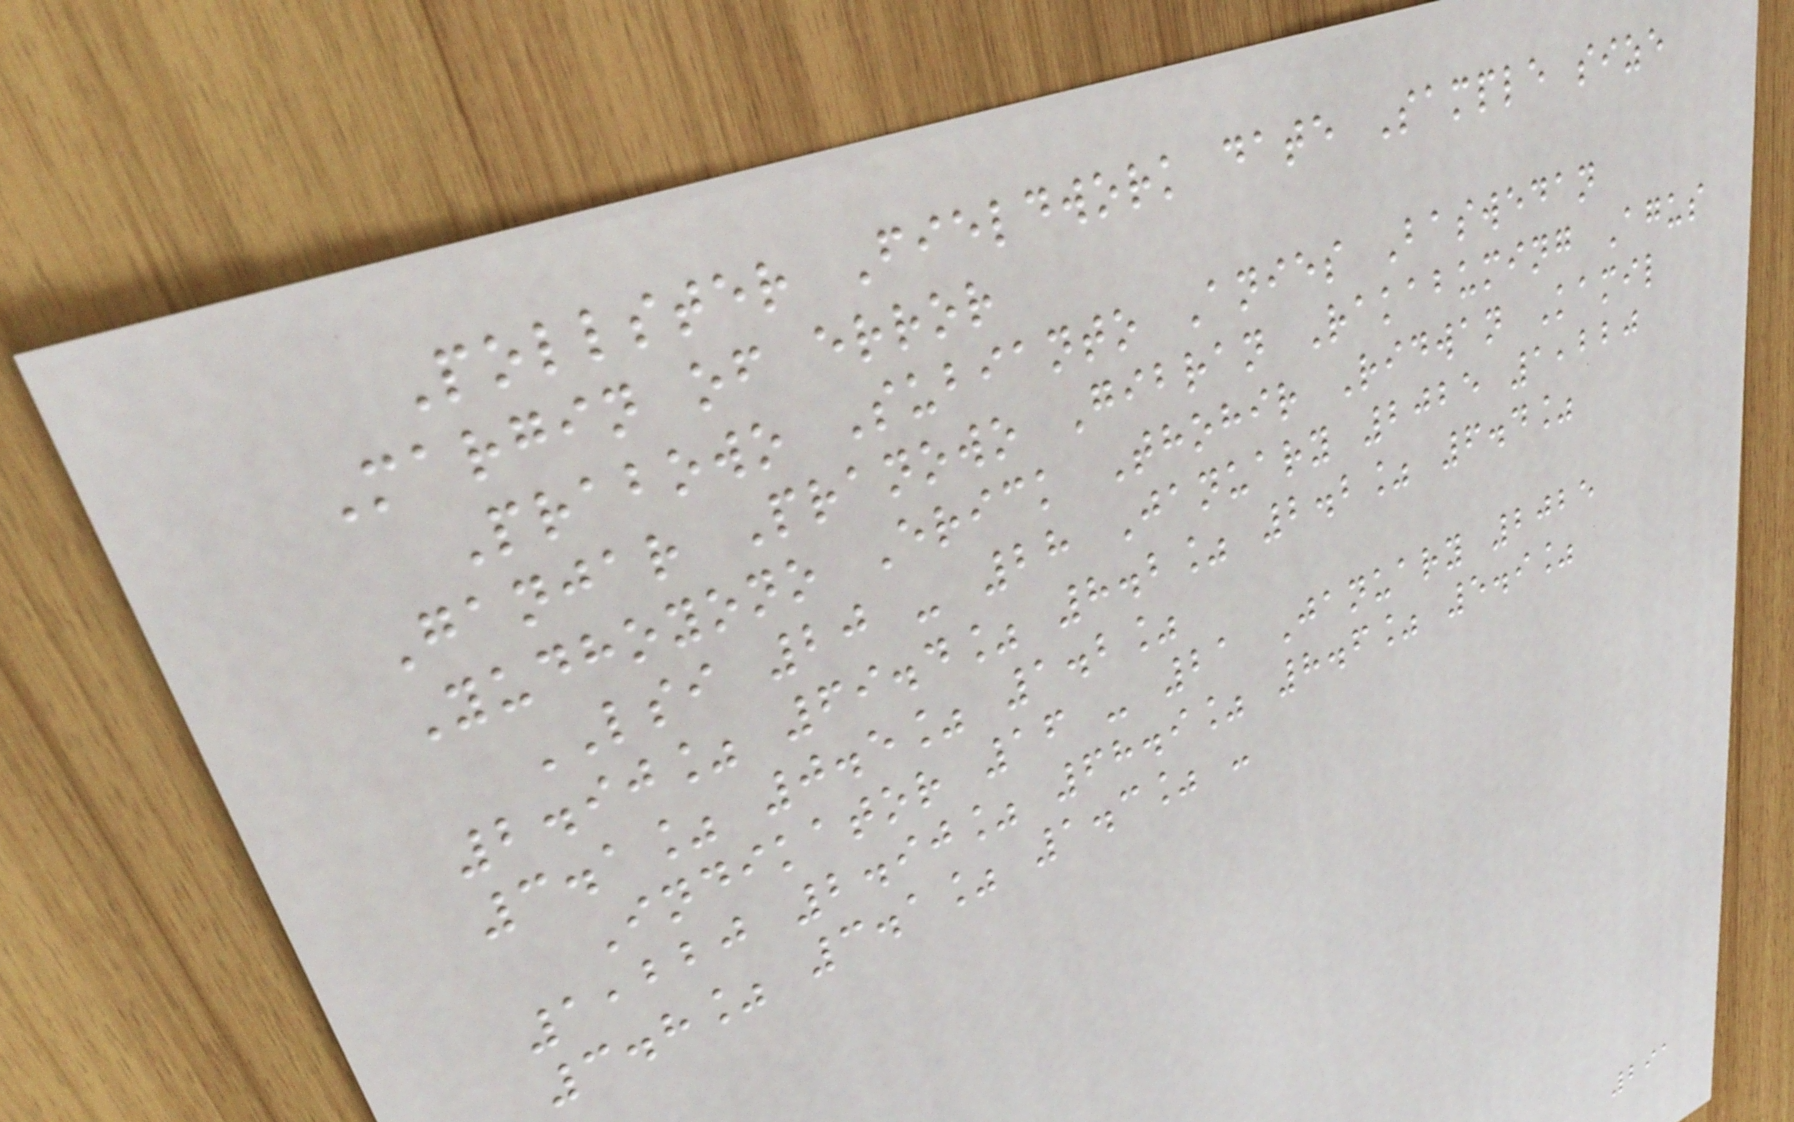Pollster Fieldwork date Sample size
Margin of error
Prabowo Subianto Anies Baswedan
Ganjar Pranowo Gibran Rakabuming Agus
Yudhoyono Erick Thohir Ridwan Kamil
LSI 20 - 28 January 2025 1,220
2.90% 69.4% 8.2% 2.2% 6.4%
3.1% 0.5% 1.2%
Indikator 16 - 21 January 2025
1,220 2.90% 68.9% 8.6% 5.9%
3.8% 3.1% 1.3% -
291
